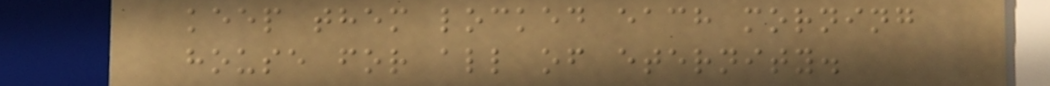keep them locked each morning
house for all of eternity.
